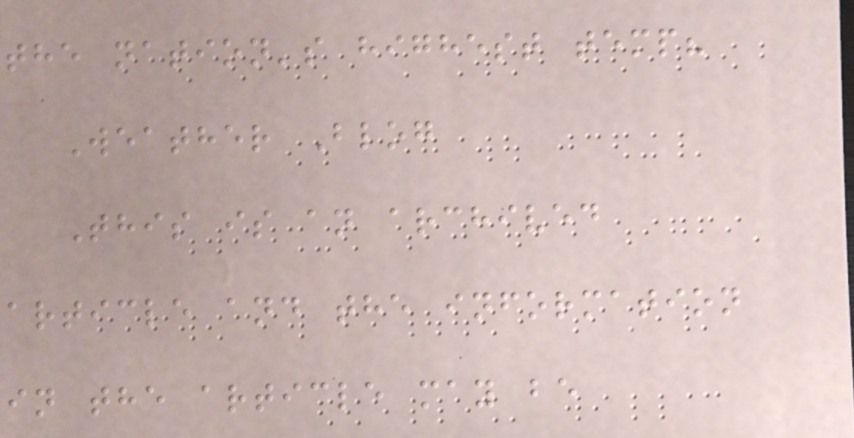the nation's highest temp?
Weather Blog
This is an archived
article and the information
in the article may be
